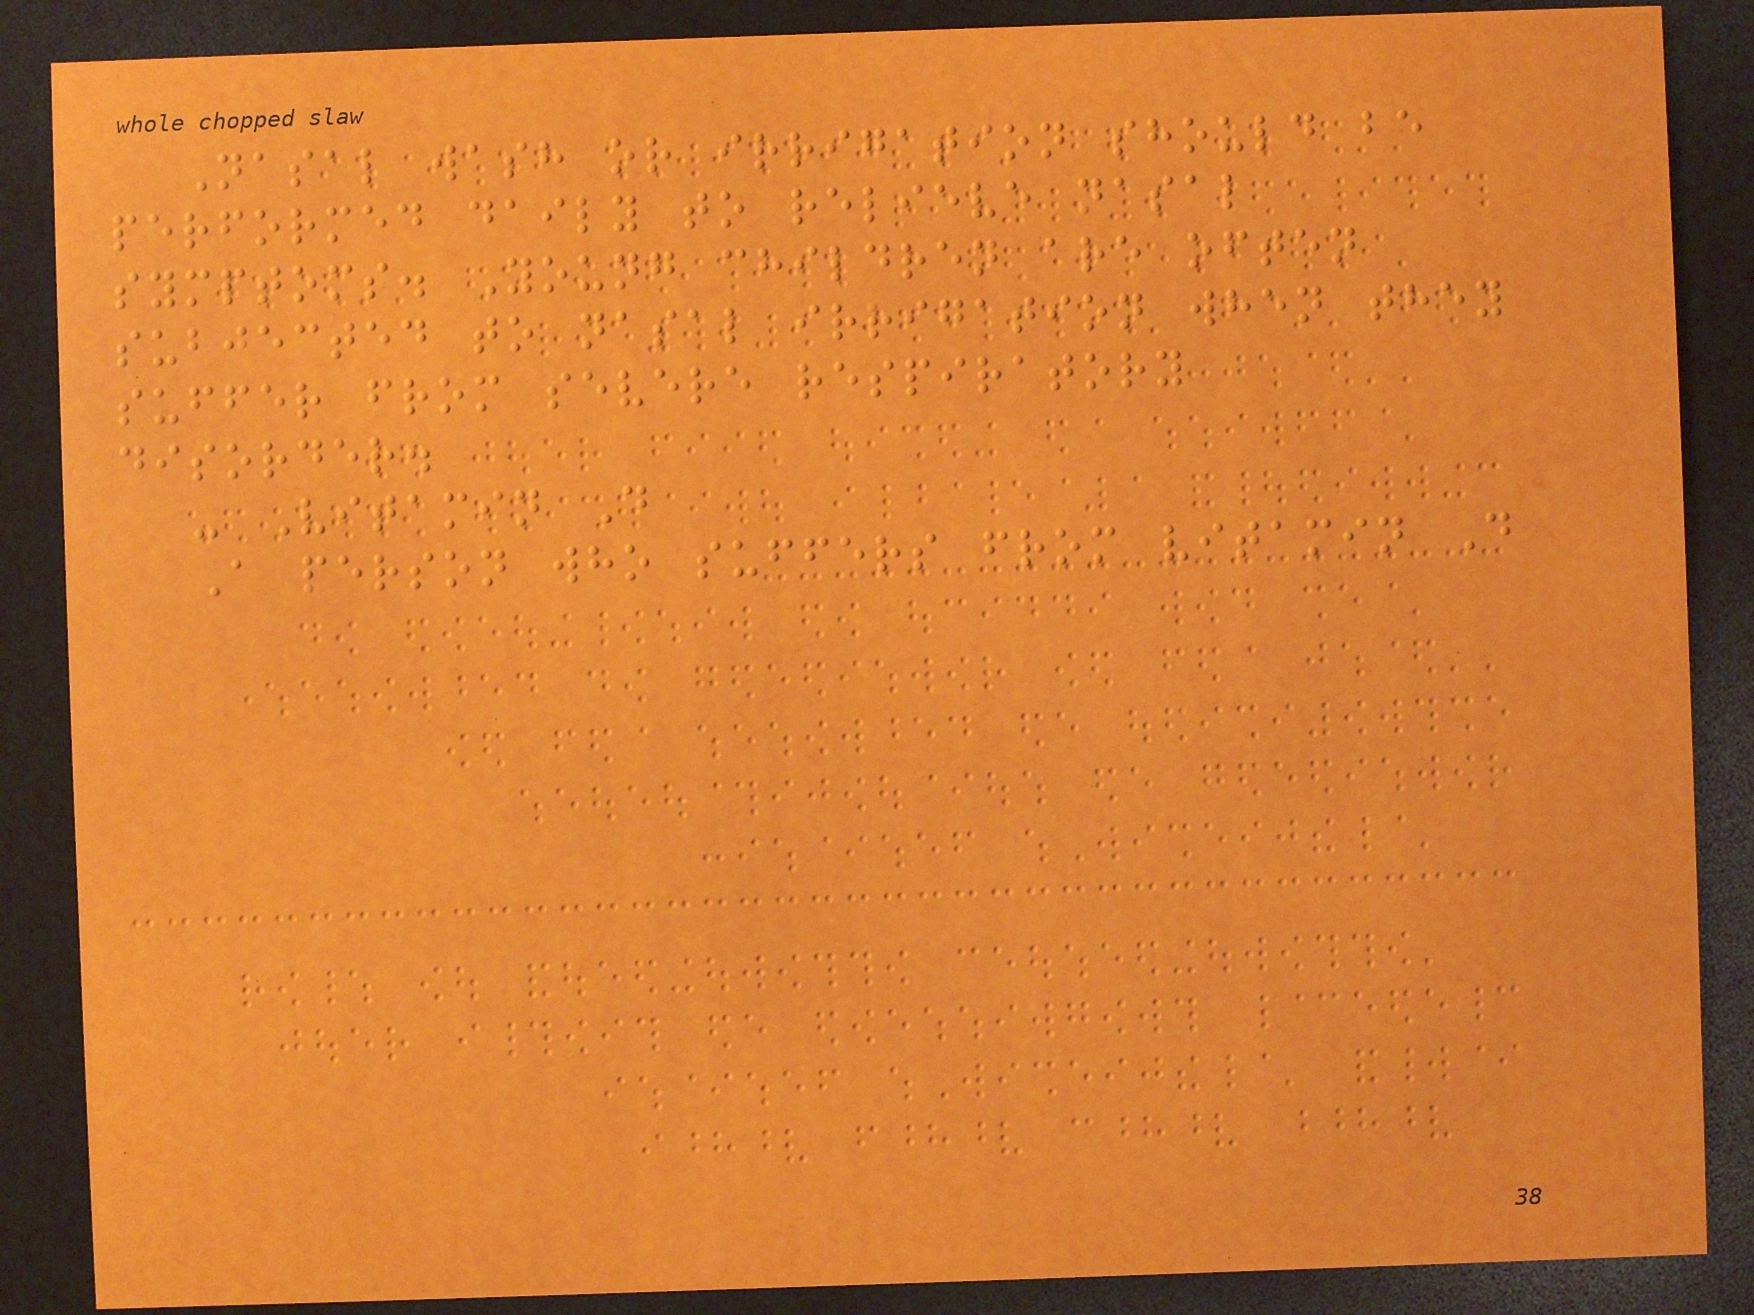Nasal wash or irrigation should be
performed daily to relieve nasal
symptoms. Young children are often
subjected to nasal irrigation when they
suffer from severe respiratory
disorder.
- Vitamin D
A person who suffers from vitamin D
